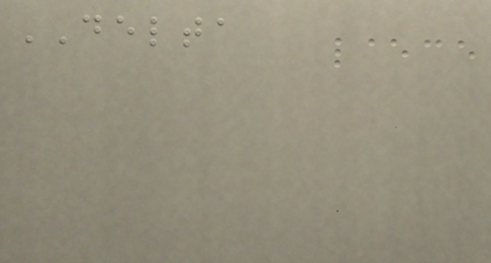DELTA
